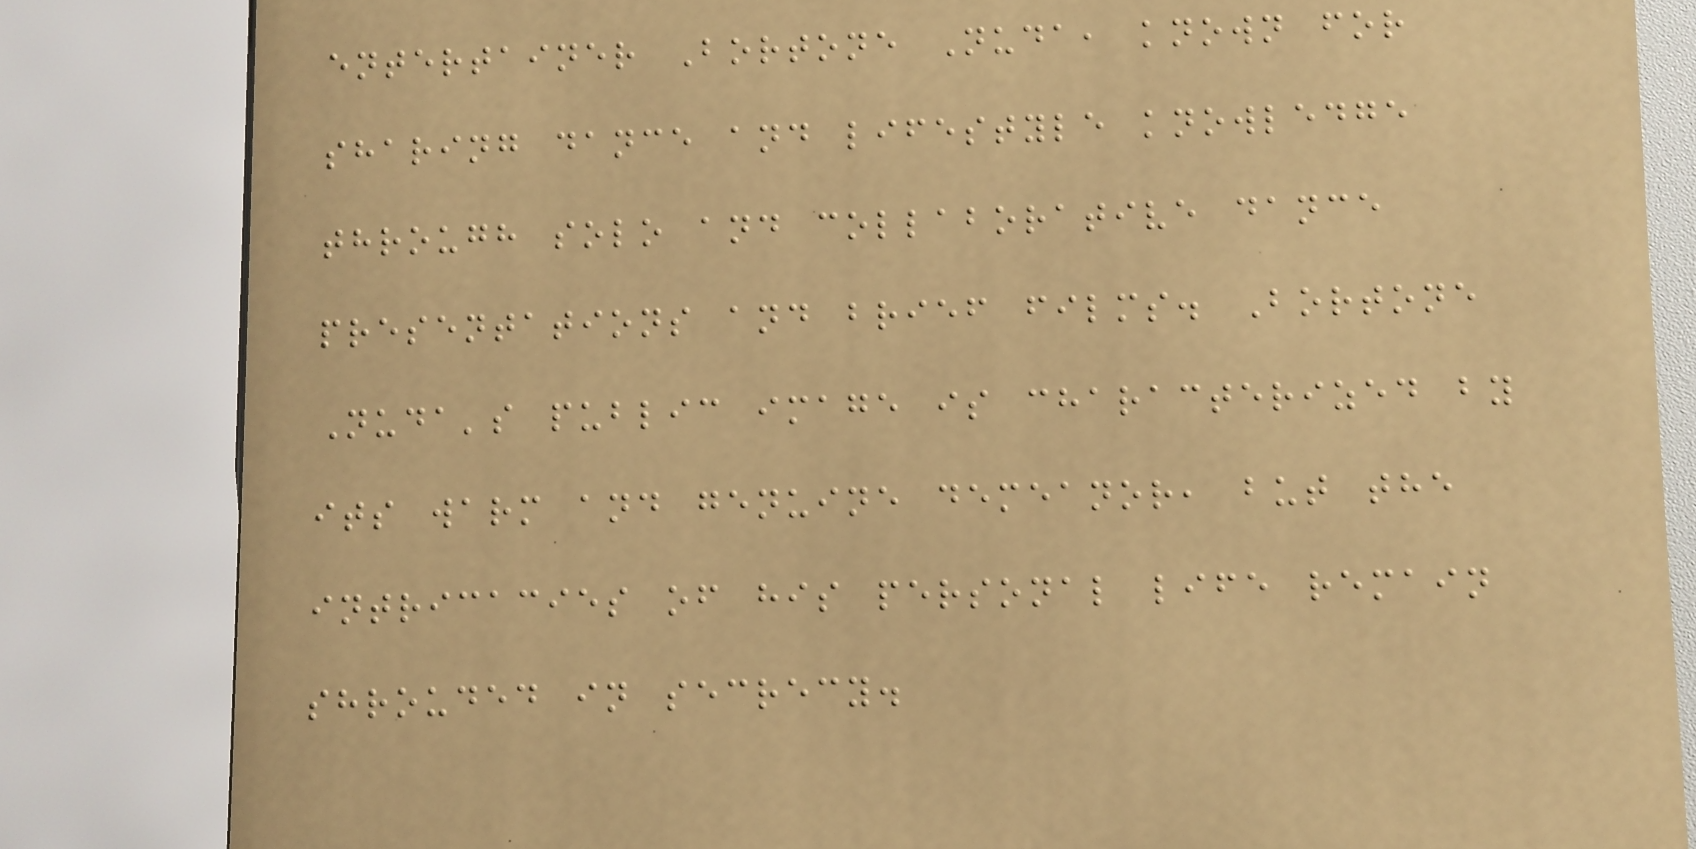entertainer Bortone Nuda, known for
sharing dance and lifestyle knowledge
through solo and collaborative dance
presentations and brief films. Bortone
Nuda's public image is characterized by
its warm and genuine demeanor, but the
intricacies of his personal life remain
shrouded in secrecy.
